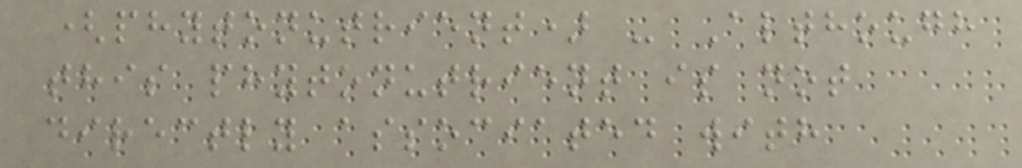(phytonutrient) - Although
this phytonutrient is not
directly associated with
